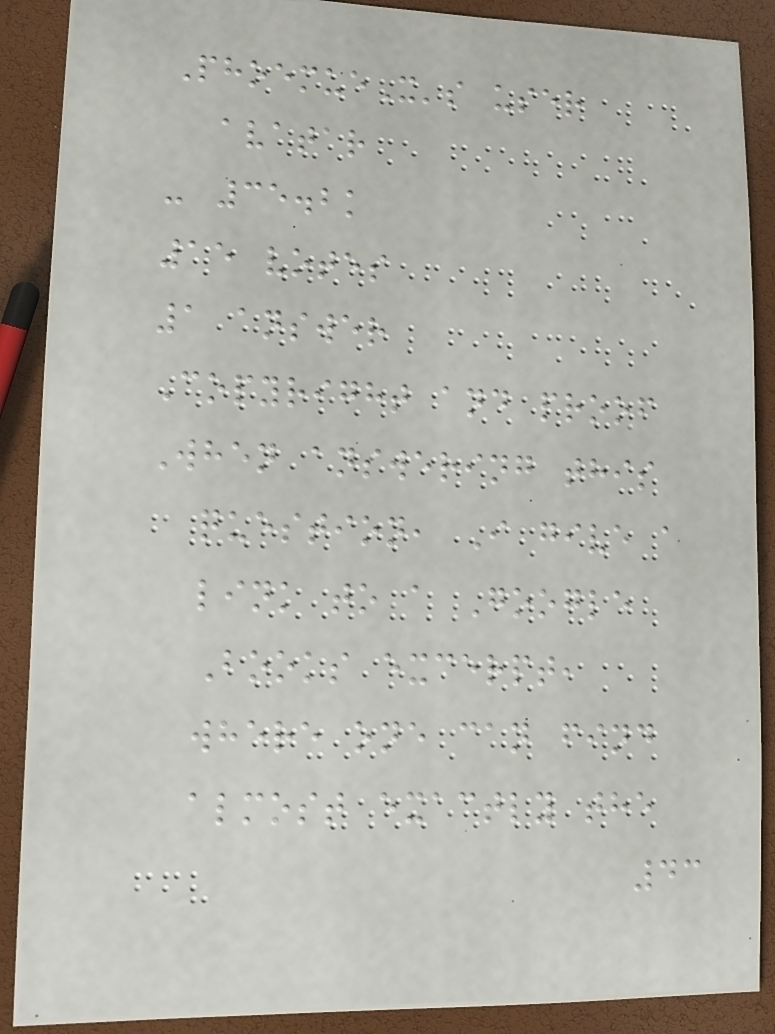PhoemueX's user
avatar
- 35.2k
15 votes
1 answer
Copyright and proof
When answering this
question, I give a
link to a Google
Books excerpt,
where one can find
almost exactly the
43
